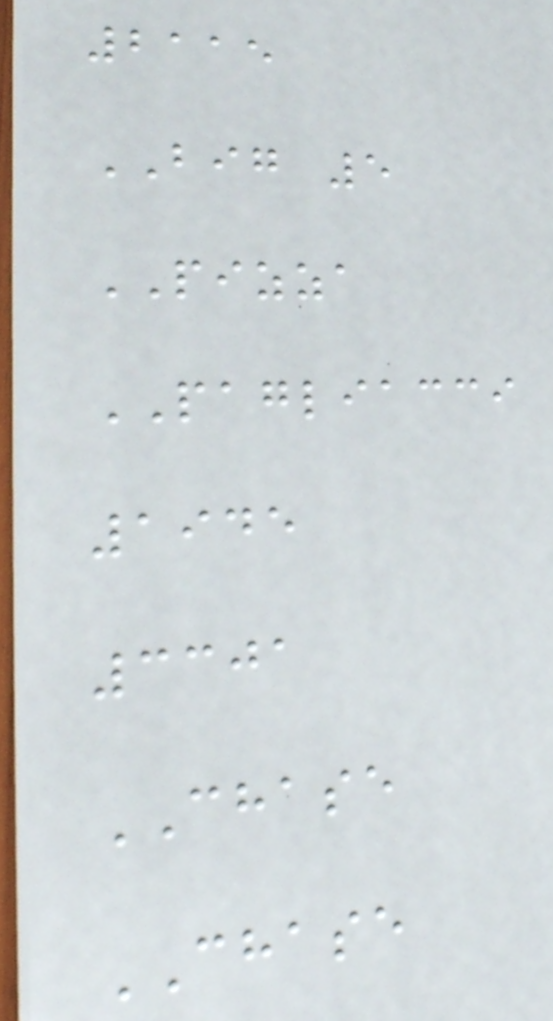2115
BIG 5
PIZZA
PAGLIACCI
1945
3301
CHASE
CHASE
